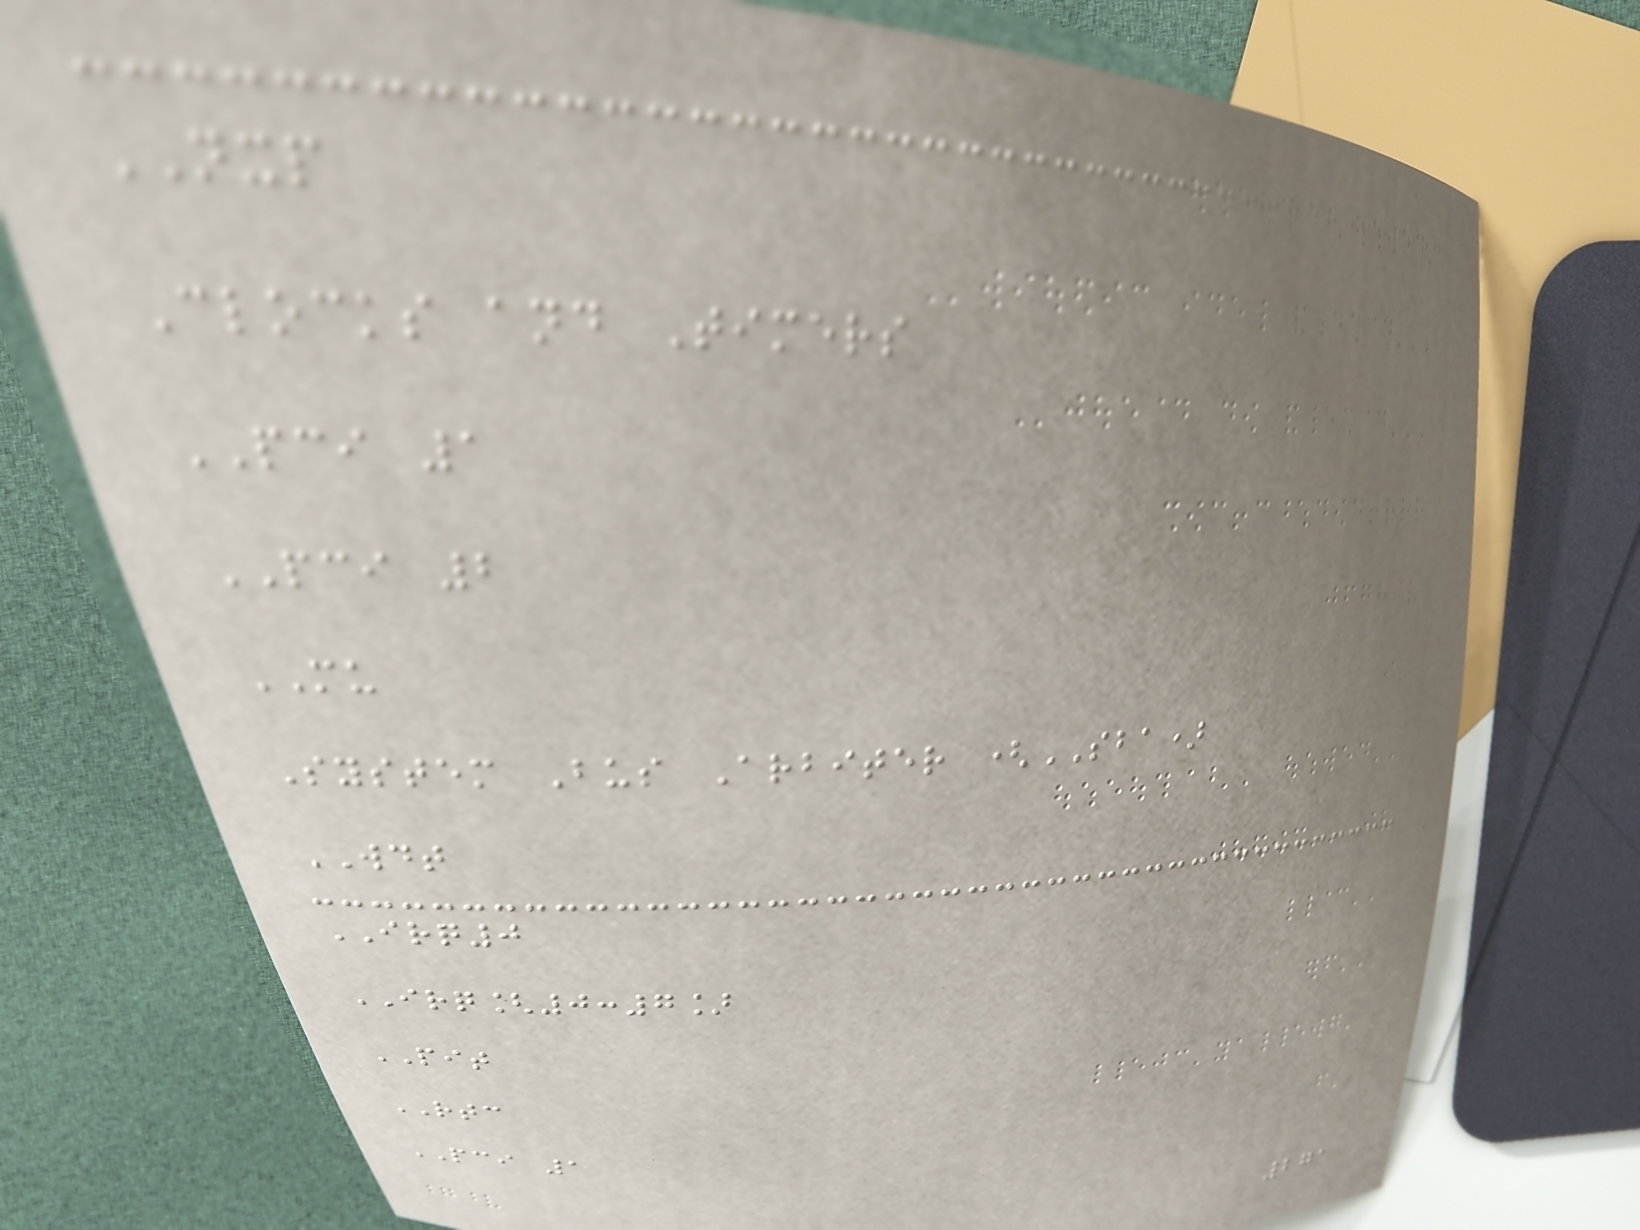NXP
Clocks and Timers
PCI 1
PCI 2
MU
System Bus Arbiter (SBA)
WDT
IRQ0
IRQ[0:7]
PIT
RTC
PCI 1
271
